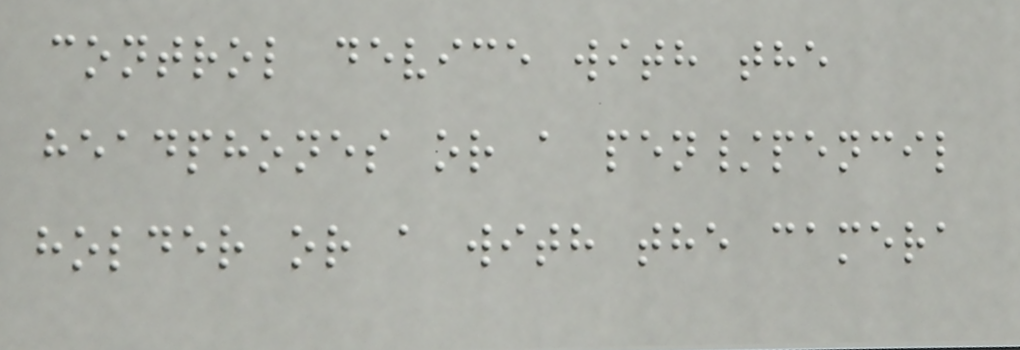control device with the
headphones or a pen/pencil
holder or a with the camera
